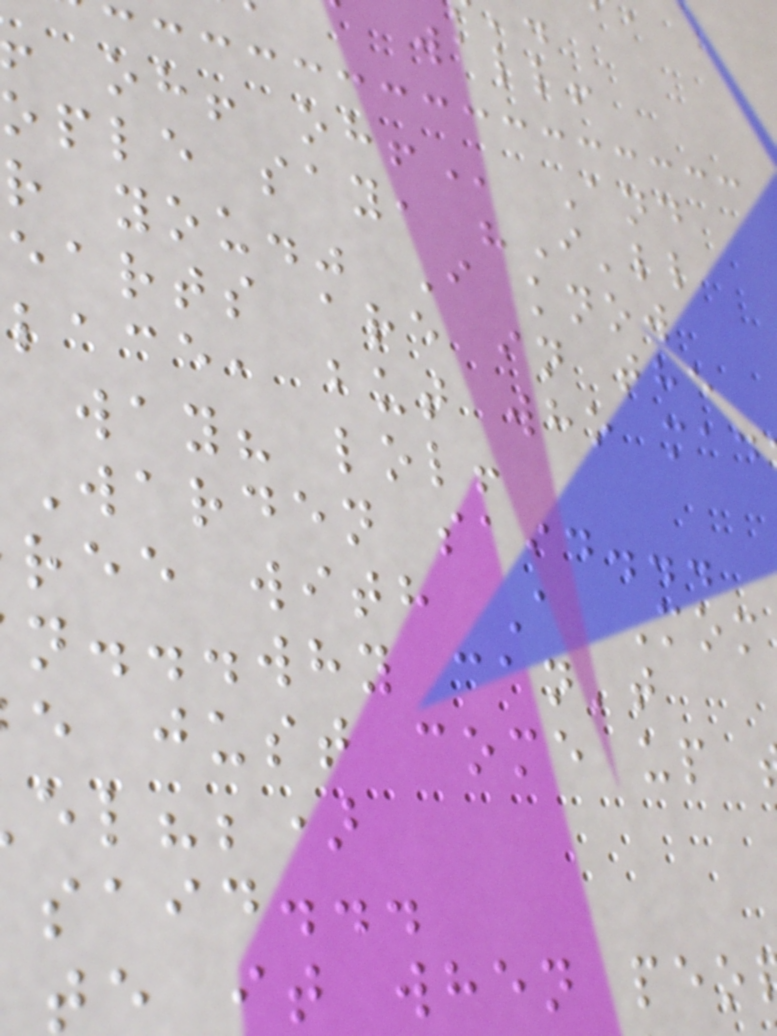ople say, "I'll
r you." I know
earts are in the
lace, but who mad
way? lol!
Warden said...
ree with A Mom
n...why can't
e just come up
el?;)
said...
te it when peo
